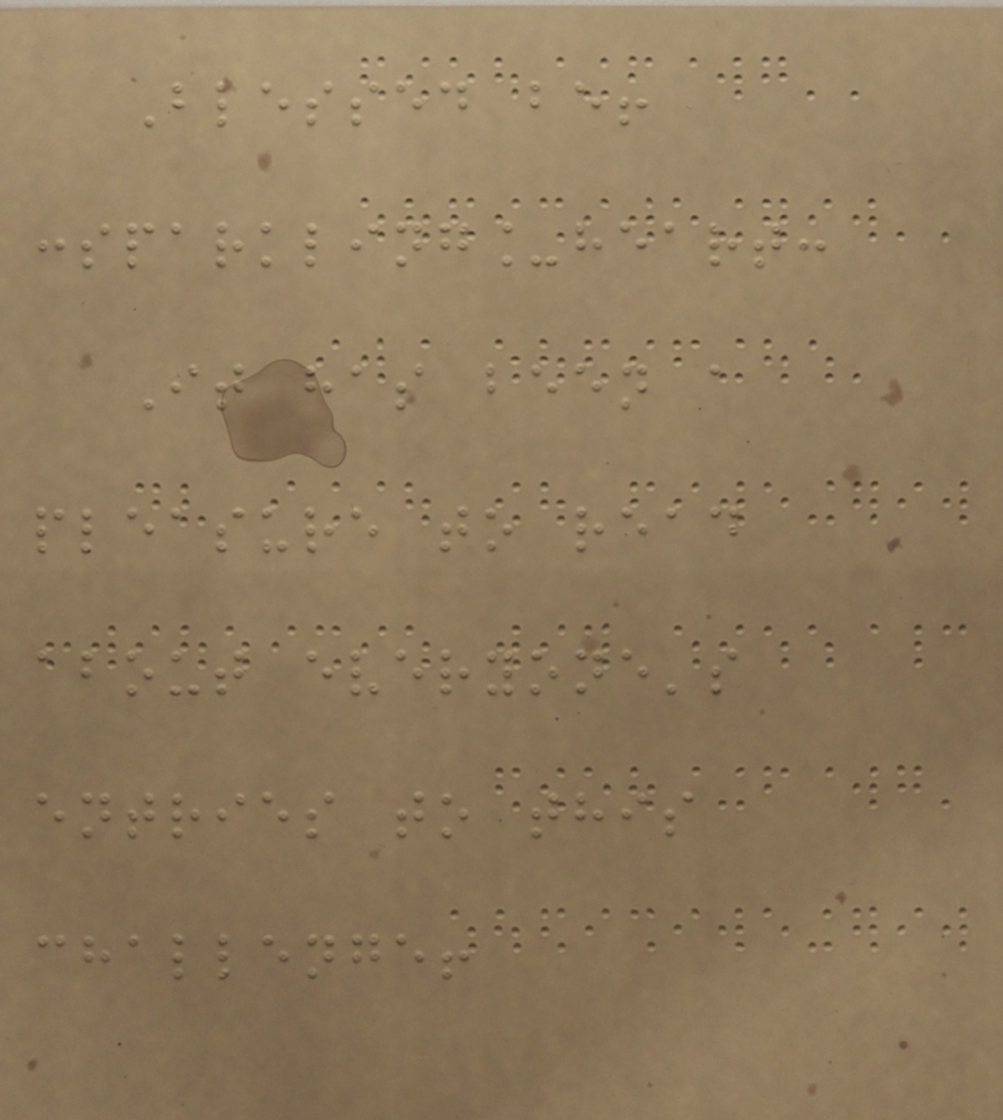Blessed be!
:sparkling_heart:
It has been a
pleasure to read
about everyone's
entries to this
challenge!
